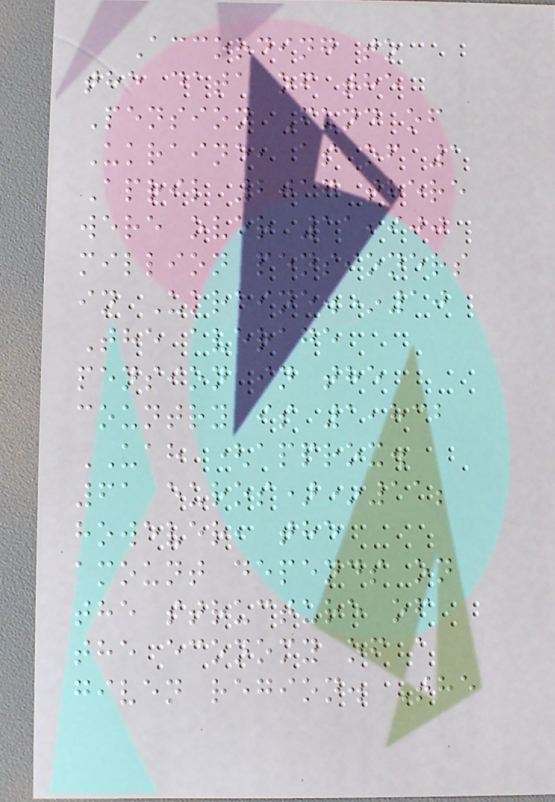According to
the data of the
Pension Fund of
Ukraine, as of 1
April 2017 there
were over 11,900
million pensioners
in Ukraine.*10
The average
pension in the
country is 1,832
UAH (approx.
61 euros)*11;
however, the
amount depends on
the structure of
the economy of a
given region. The
